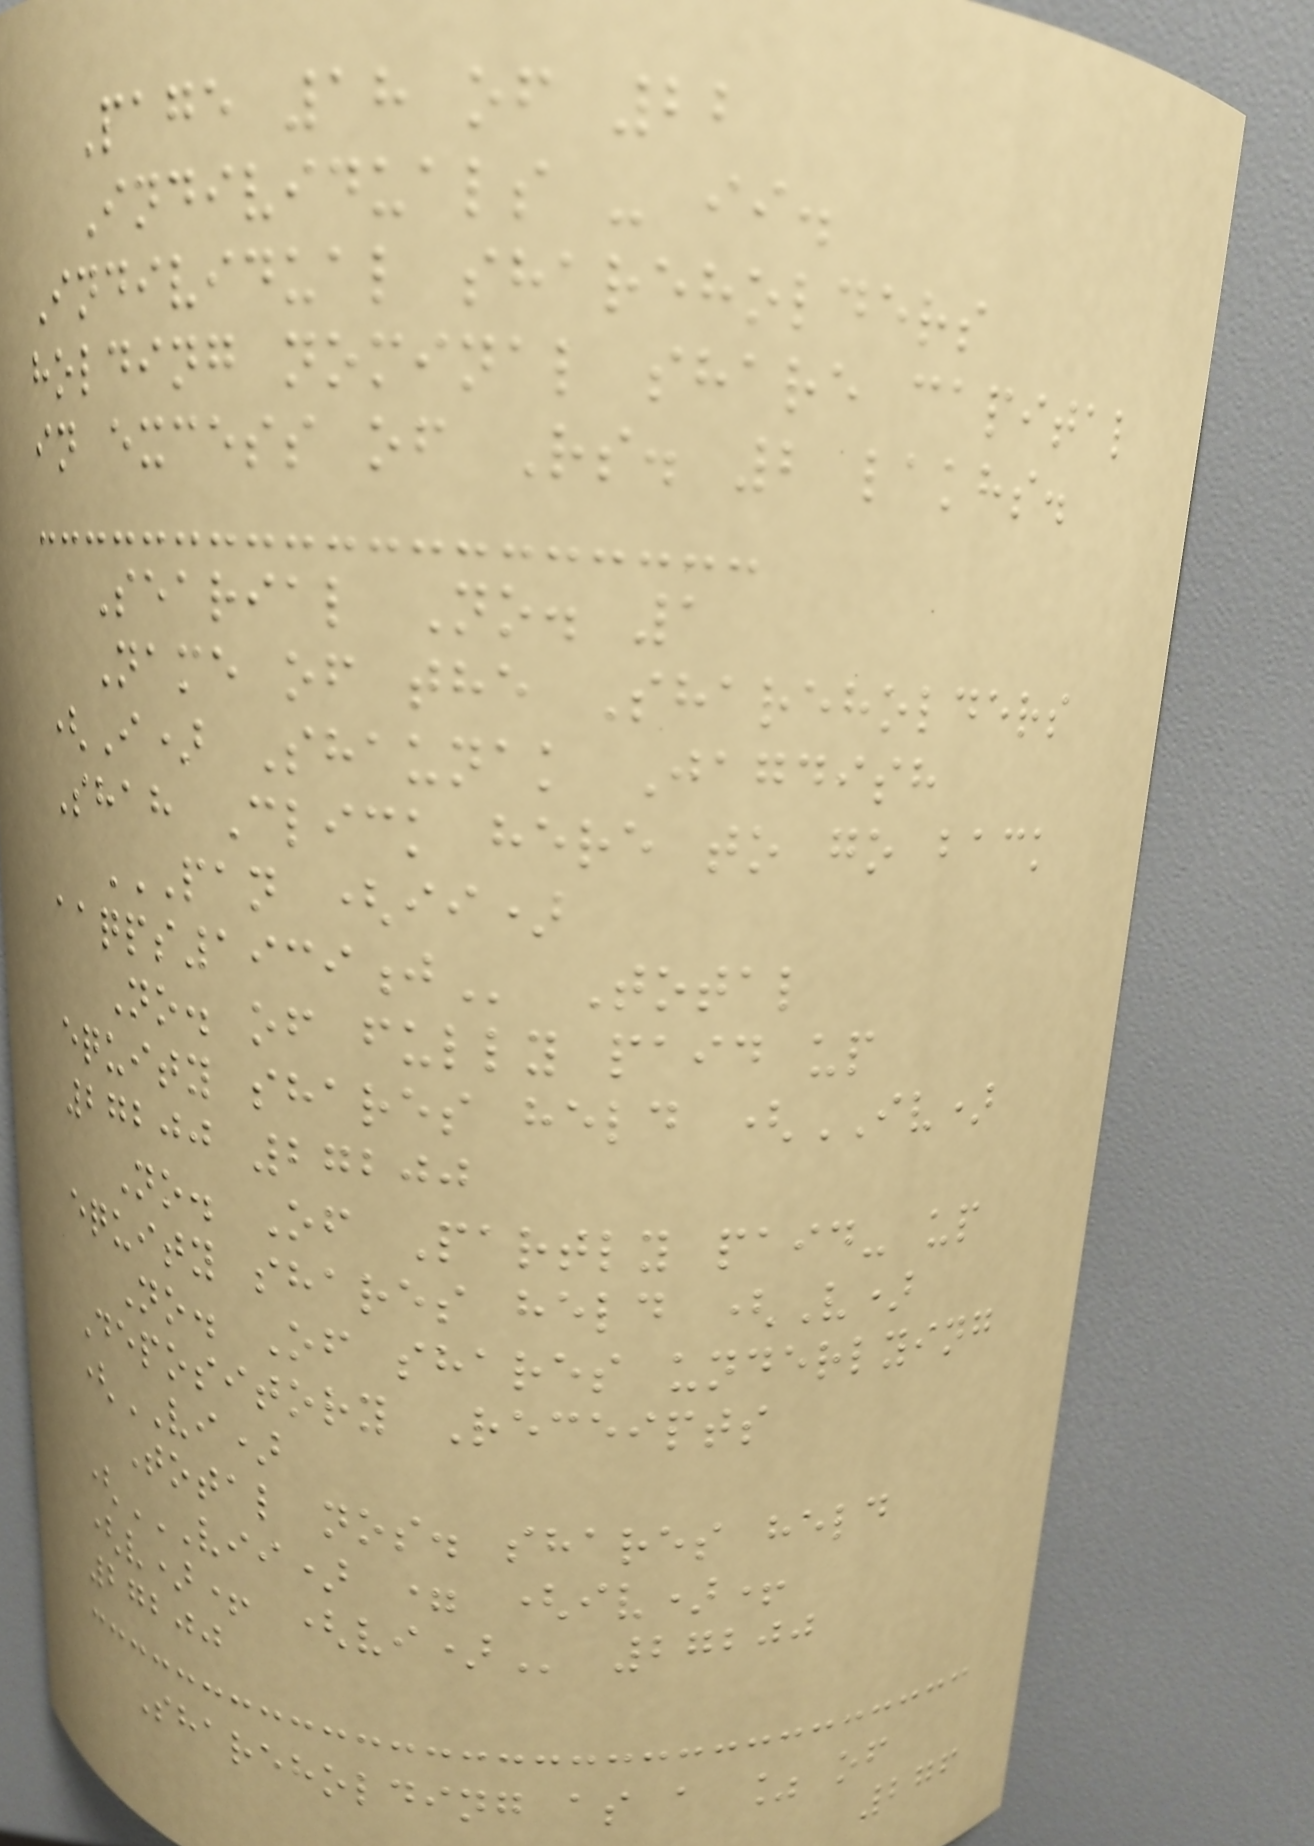Page 18 of 22
Individuals - ii.
Individual shareholders
holding nominal share capital
in excess of Rs. 2 lakhs.
Searial No. 1
Name of the Shareholders
(I) Shaunak Jagdish
Shah Click here to go back
PAN (II)
AAQPS1939J Total
No. of fully paid up
equity shares held (IV)
27200 27200
No. Of Partly paid- up
equity shares held (V)
No. Of shares underlying
Depository Receipts
(VI)
Total nos. shares held
(VII) = (IV)+
(V)+ (VI) 27200
27200
Shareholding as a % of
276
